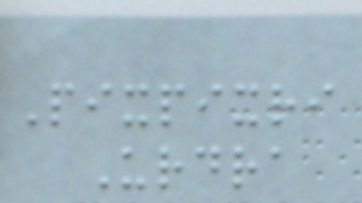Pixpixri
Urdra
